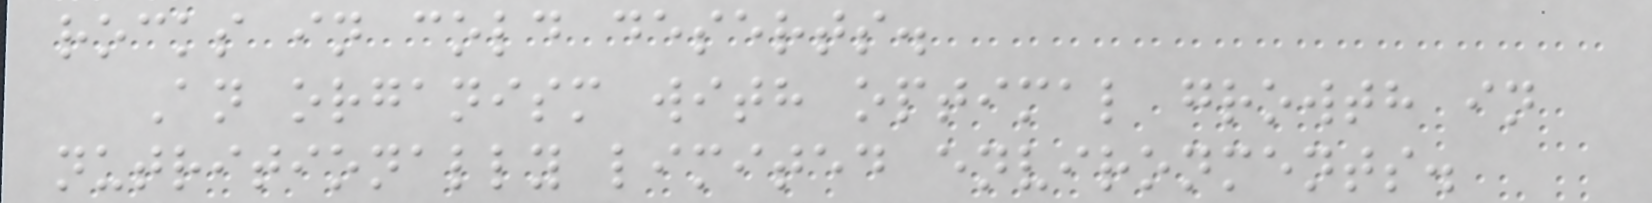rocks in cold deserts.
An organism with optimal growth in
nutritionally limited environments.
